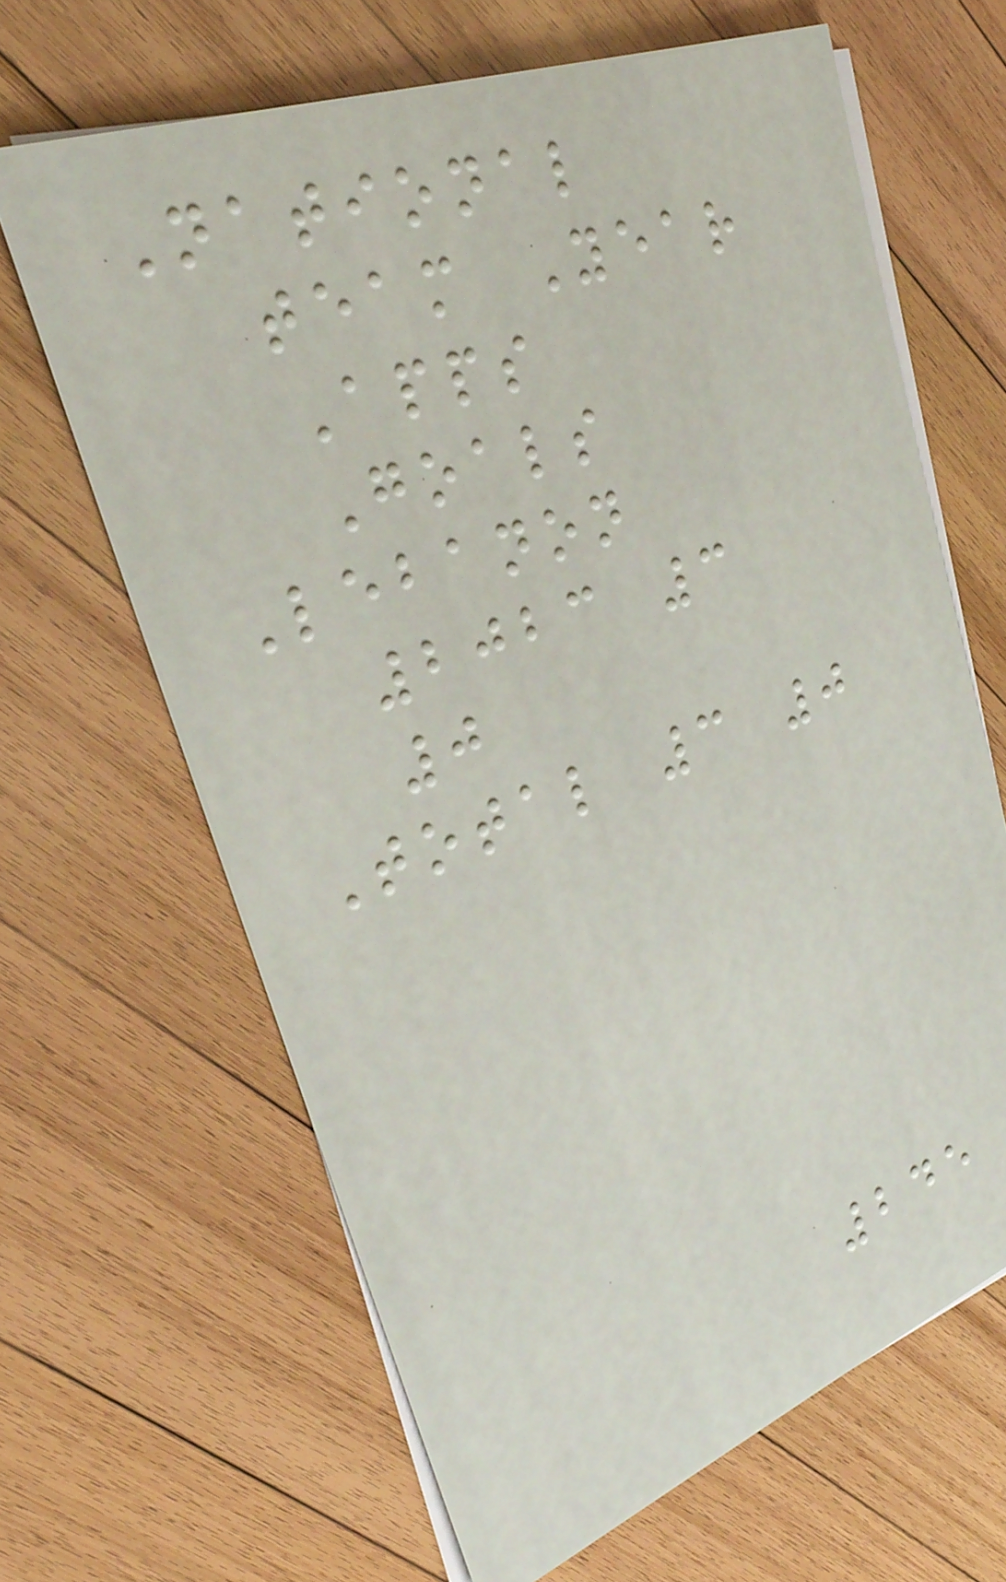National
team Year
Apps
Goals
Lebanon
2023 3
0
Total 3 0
245
